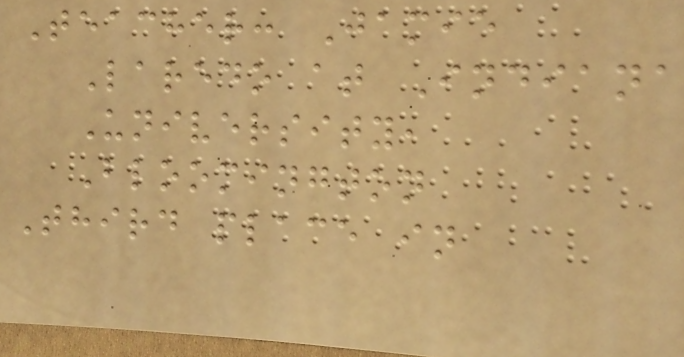Teacher: Jamie
Laredo at Indiana
University,
Bloomington
Third place in
